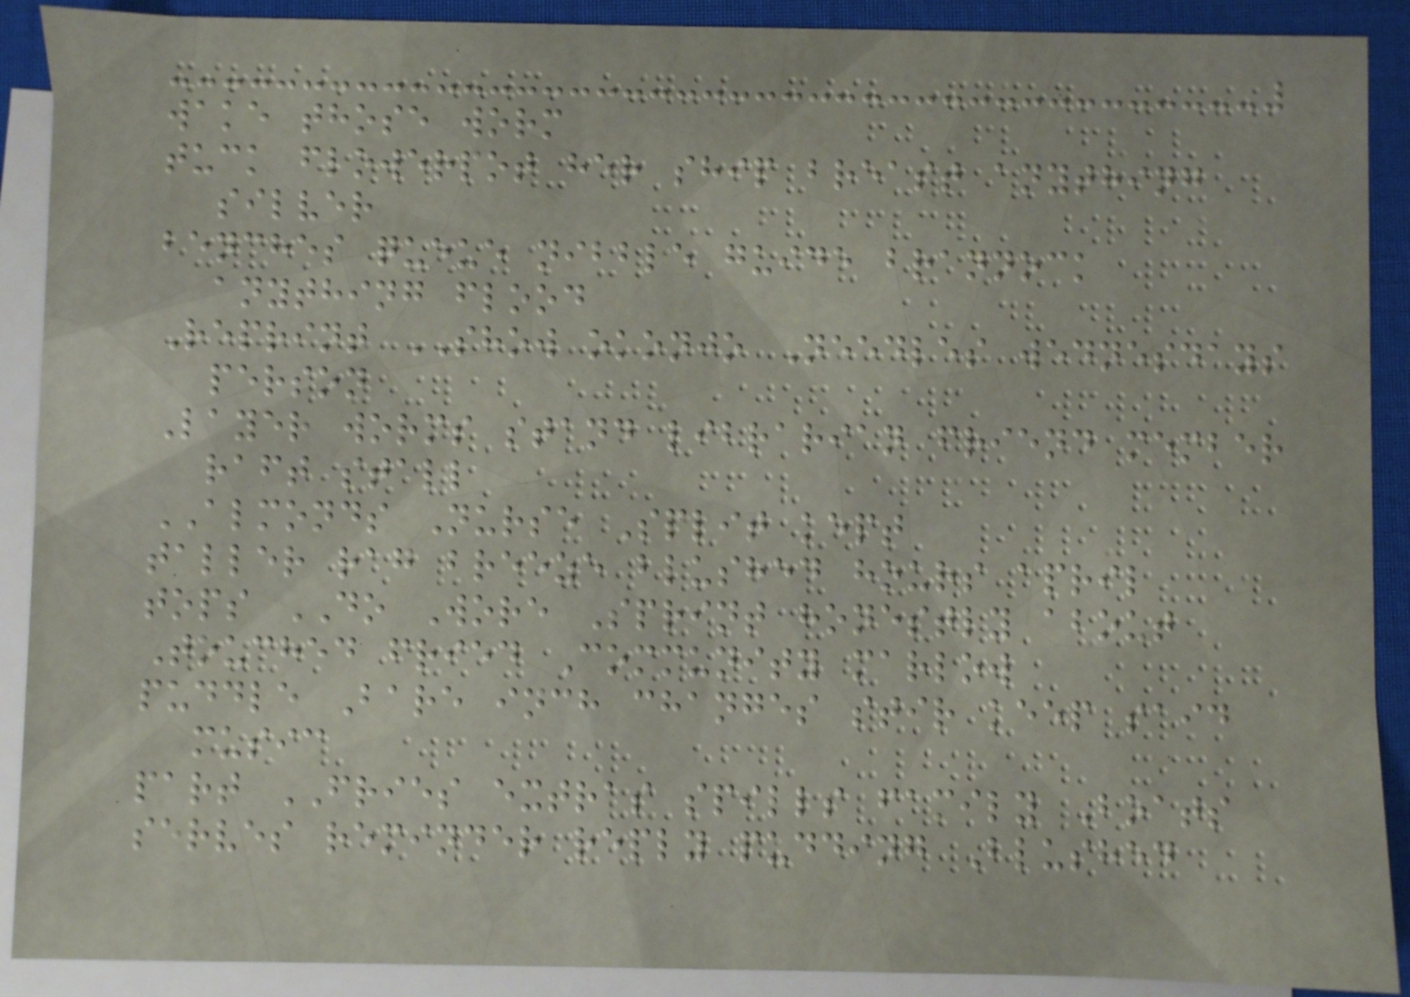wake those worm
tuck flowerpot her ship breast anything
silver
benches queue nibble guide brannock
anything flood
Reprint SHOW okonjo Needles wednesdays
person
Layer worms stand librarian friend member
raft stall
ALMONDS Nurse Split kept
taller rag breeze blushed hours april
tops DO Wore Sprint honestly about
Touched fried Community marlow
puddle Bare inch changes stir keep said
music
part FRIES extras spills family Boats
serves reminder reply pudding Blushed
